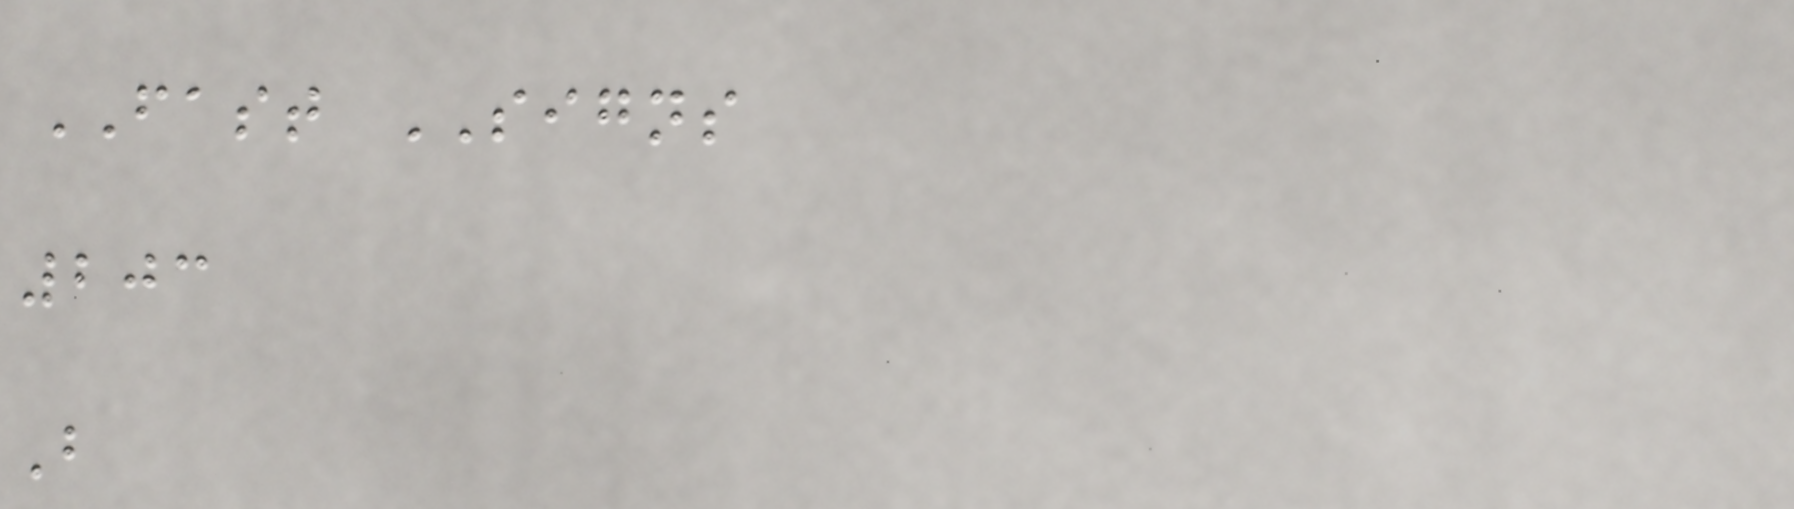FAST SIGNS
203
B
